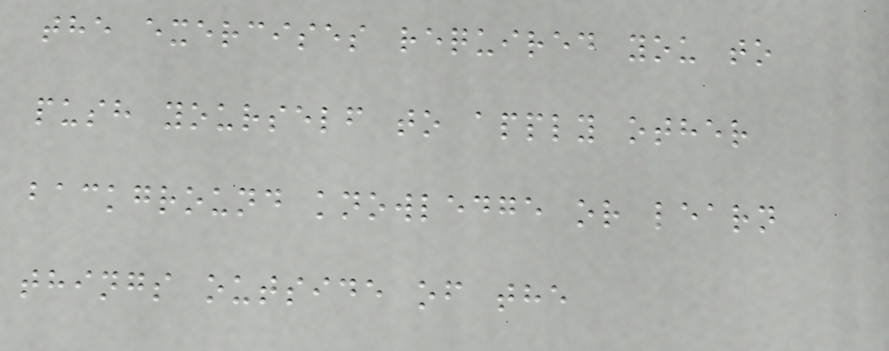the exercises required you to
push yourself to apply other
background knowledge or learn
things outside of the
